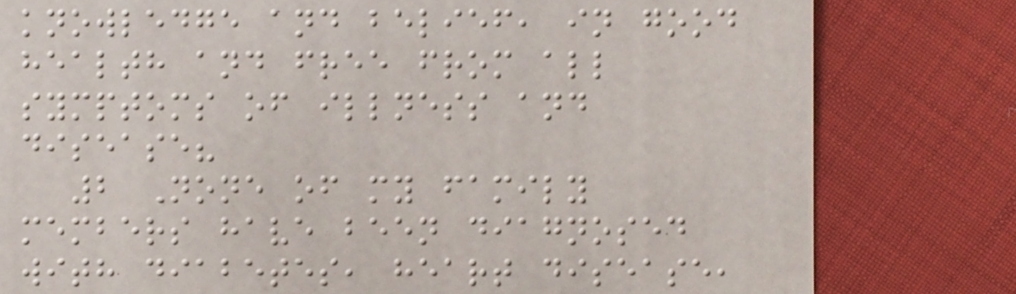knowledge and belief, in good
health and free from all
symptoms of illness and
disease?
2 None of my family
members have been diagnosed
with diabetes, heart disease,
